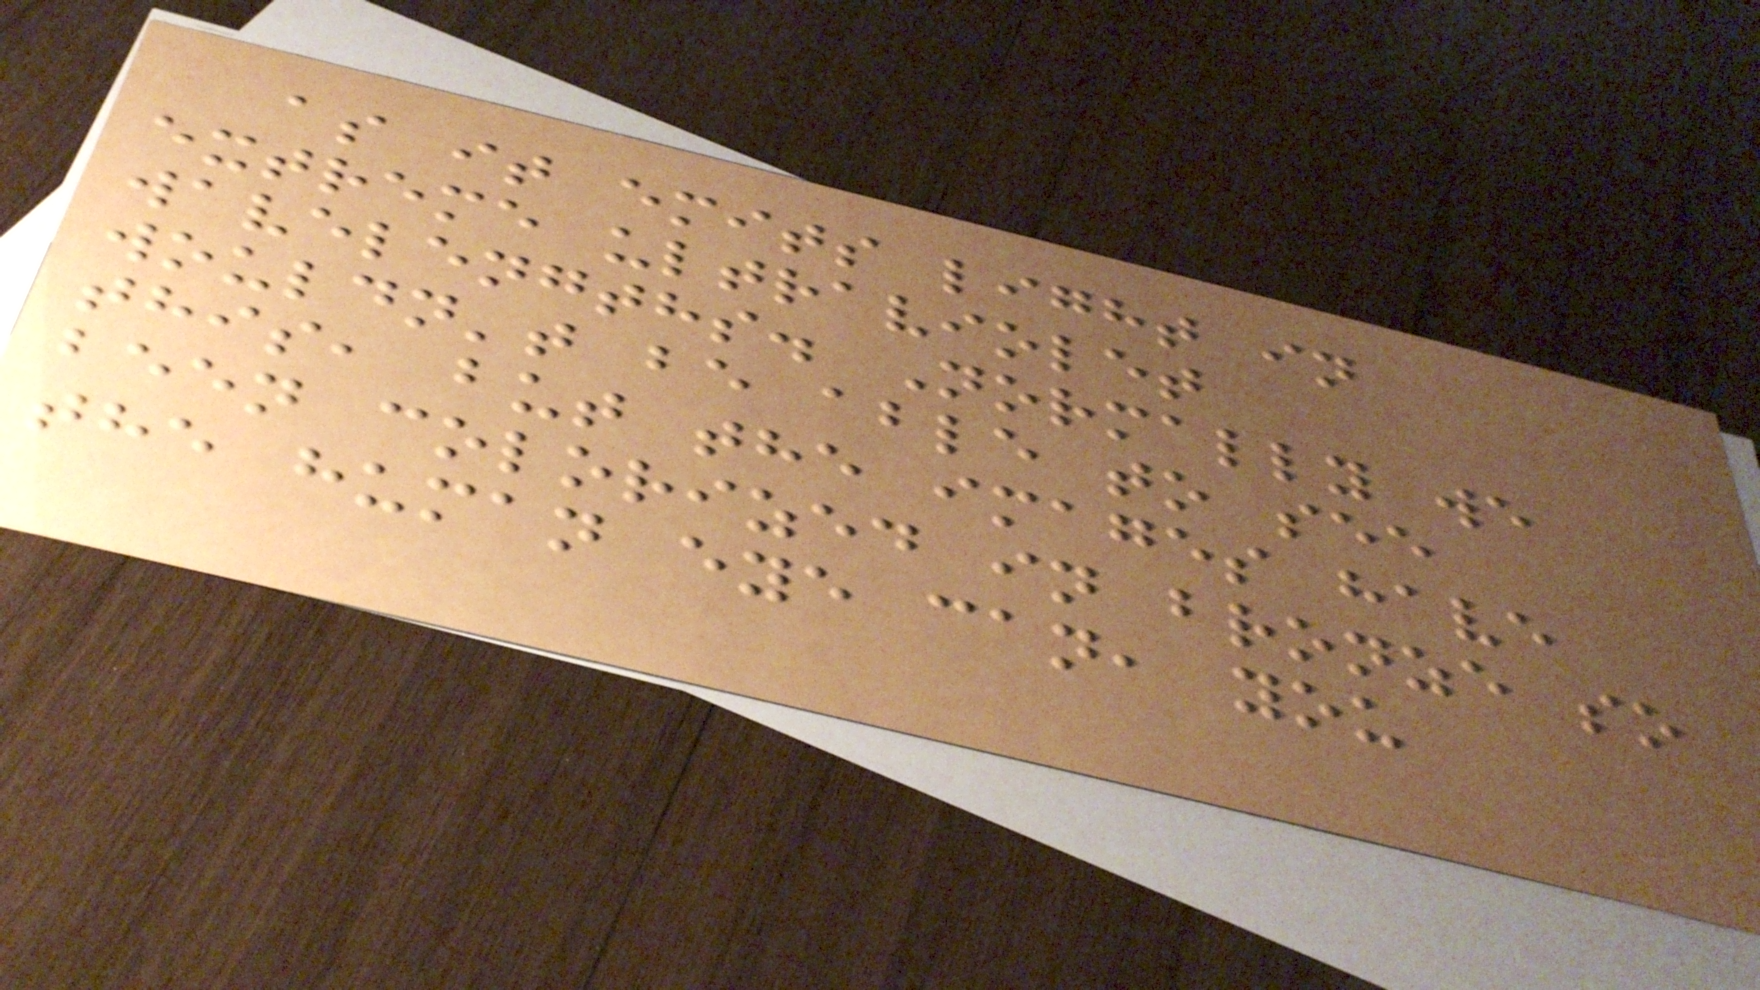as it emits light in
extreme ultraviolet
wavelengths. Normally we
wouldn't be able to see
this, but the images have
been colorized in bronze so
the human eye can, you
